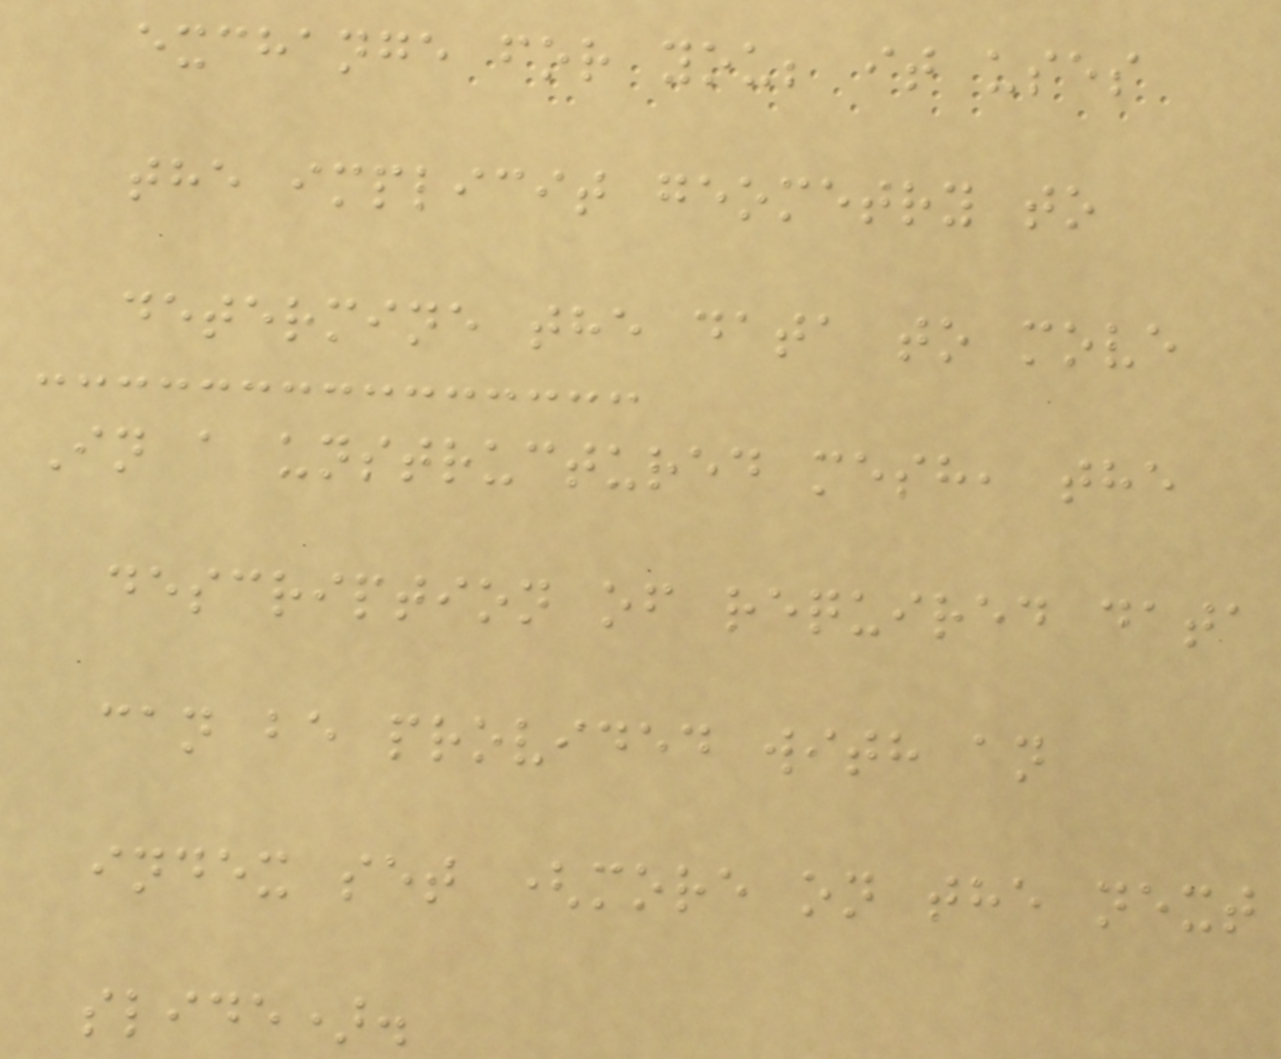exchange for you; it uses
the implicit geometry to
determine the data to move
In a unstructured mesh, the
description of required data
can be provided with an
index set (more on the next
slide).
